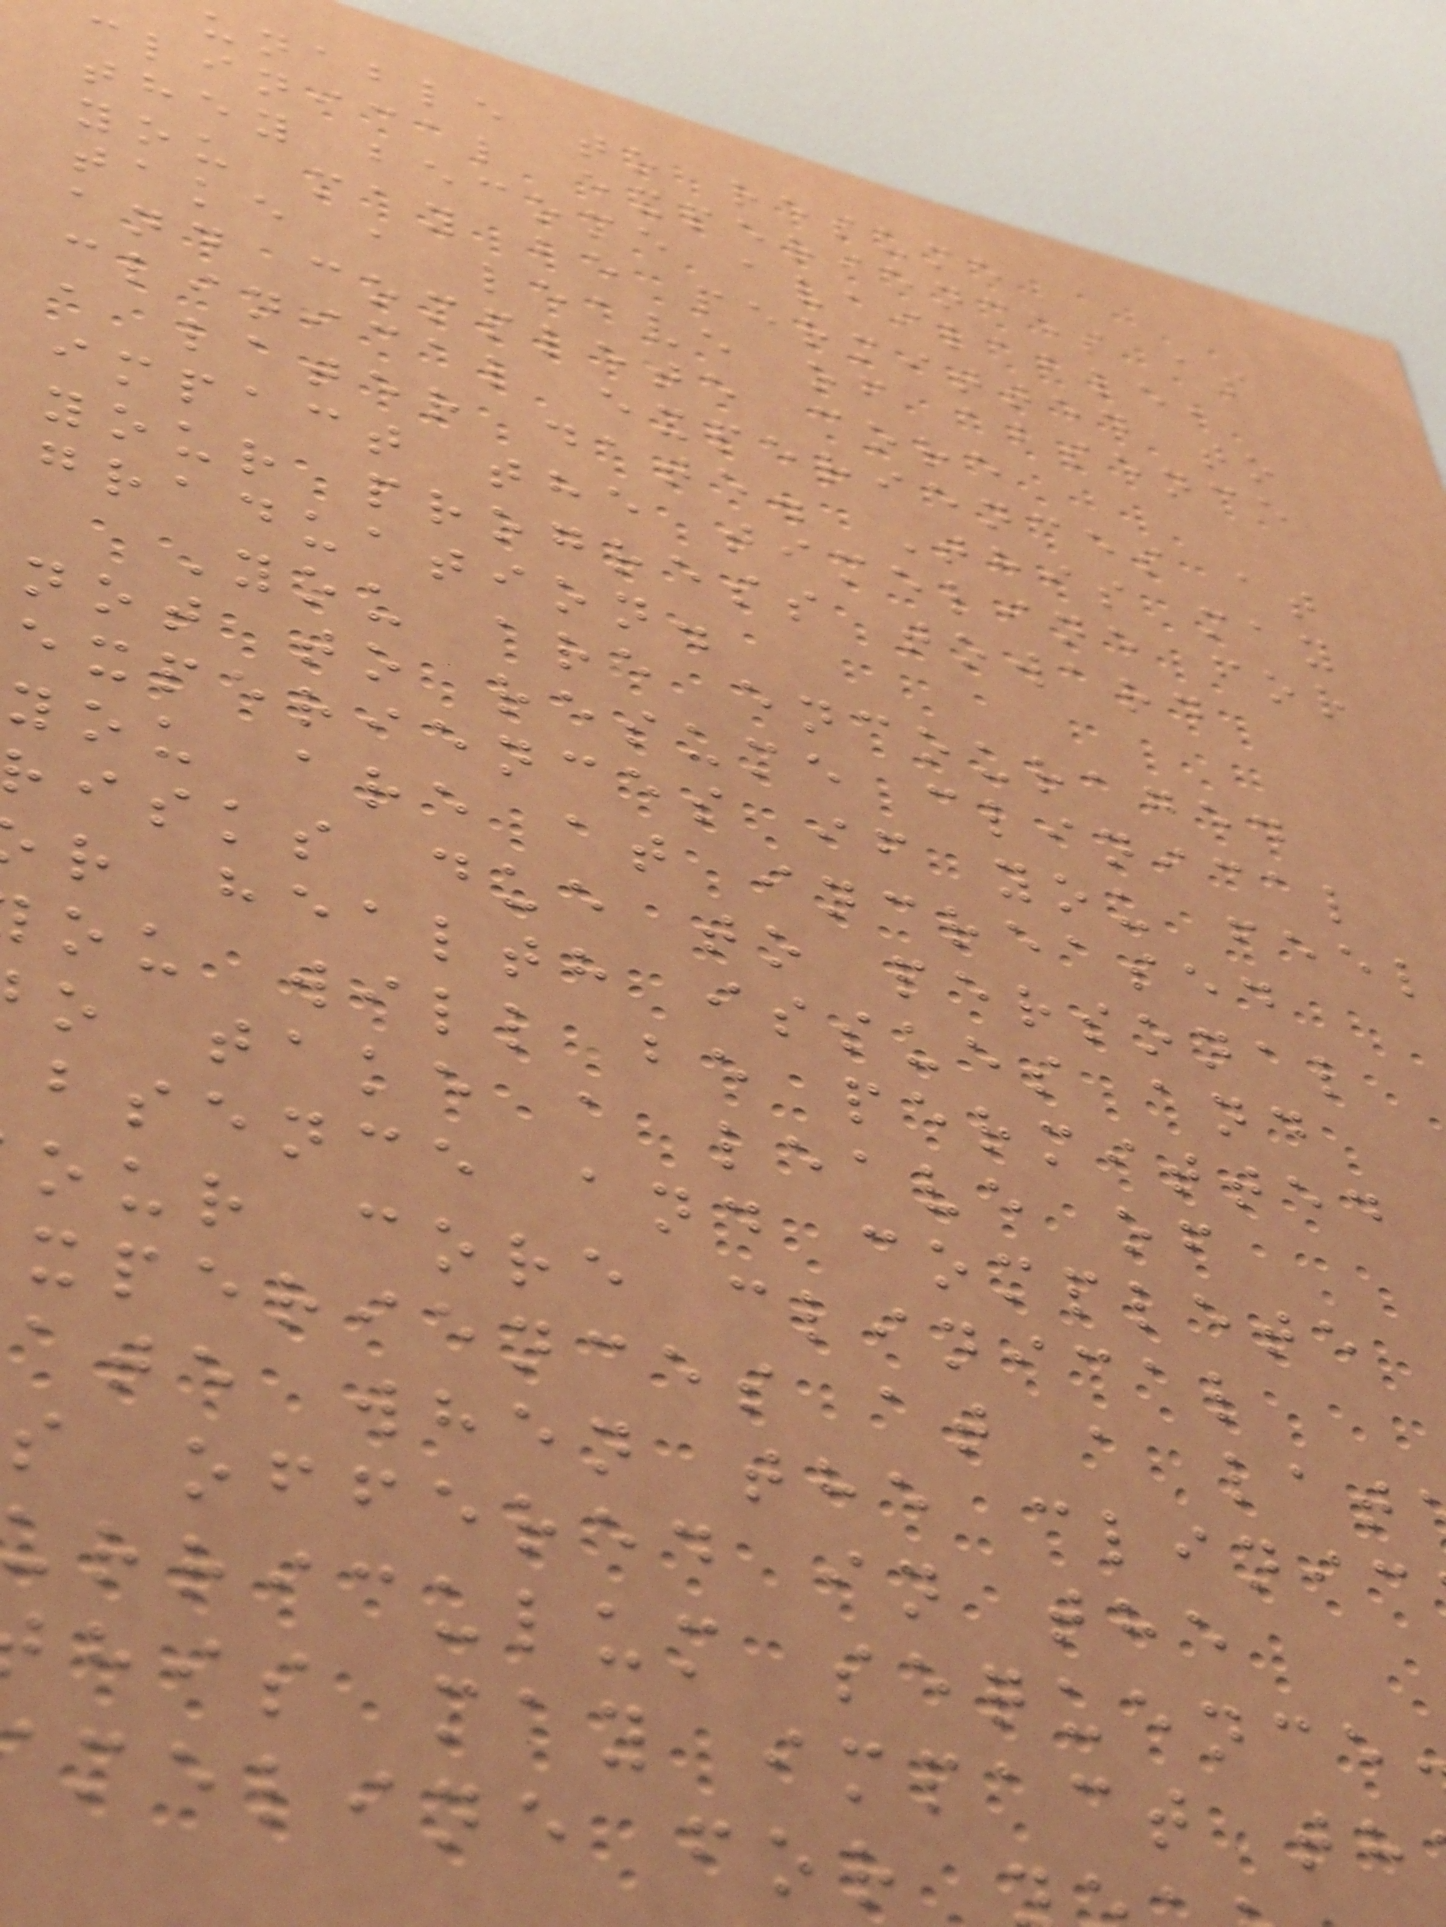unable to resume
clinical experiences as
they become available,
you may be permitted to
take a leave of absence
and complete core
clinical experiences at
a later date. This may
impact the timeline for
your progress toward
graduation.
You are encouraged
not to resume clinical
experiences if you feel
you are at increased
isks due to personal
r health issues and
ou will be permitted
o take a leave of
bsence and complete
our core clinical
xperiences at a lat
ate when the clinic
s offered in the
rriculum sequence
his may impact th
meline for
